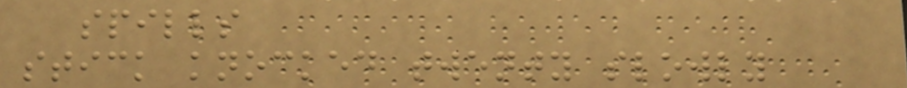spills
stick knocked twenty slowly
